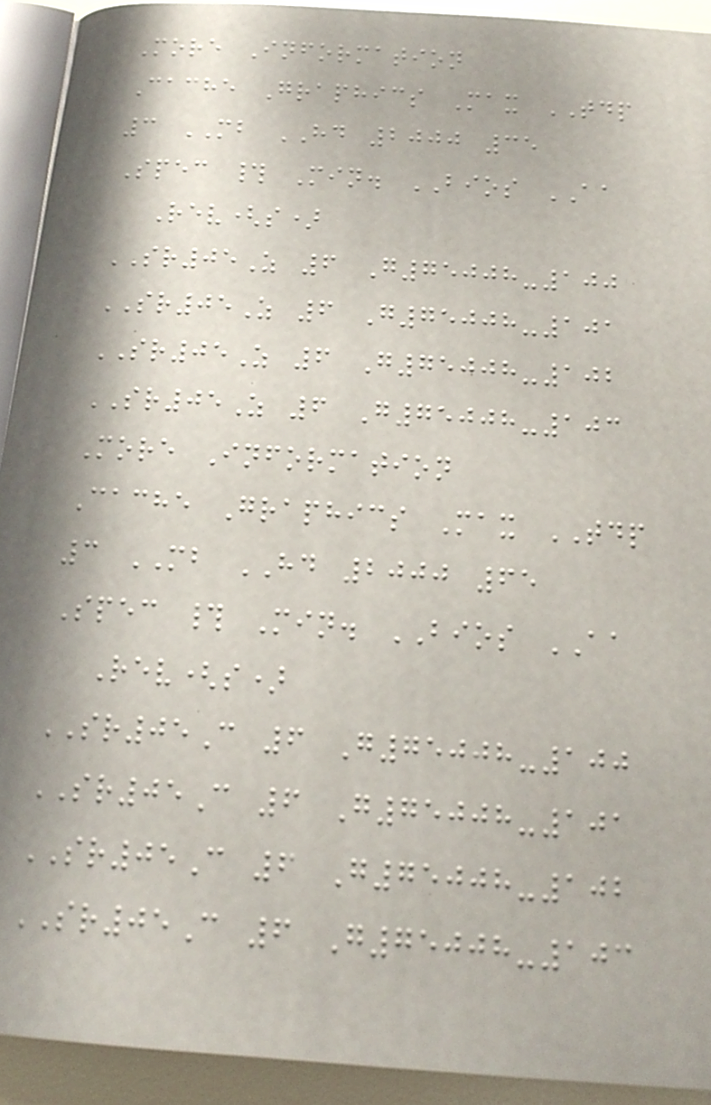More Information
Cache Graphics Max TDP
3 MB HD 2000 35
Spec # Min. BIOS AA
Rev(s)
SR05Z 6 G75008-100
SR05Z 6 G75008-101
SR05Z 6 G75008-102
SR05Z 6 G75008-103
More Information
Cache Graphics Max TDP
3 MB HD 2000 65
Spec # Min. BIOS AA
Rev(s)
SR05C 6 G75008-100
SR05C 6 G75008-101
SR05C 6 G75008-102
SR05C 6 G75008-103
